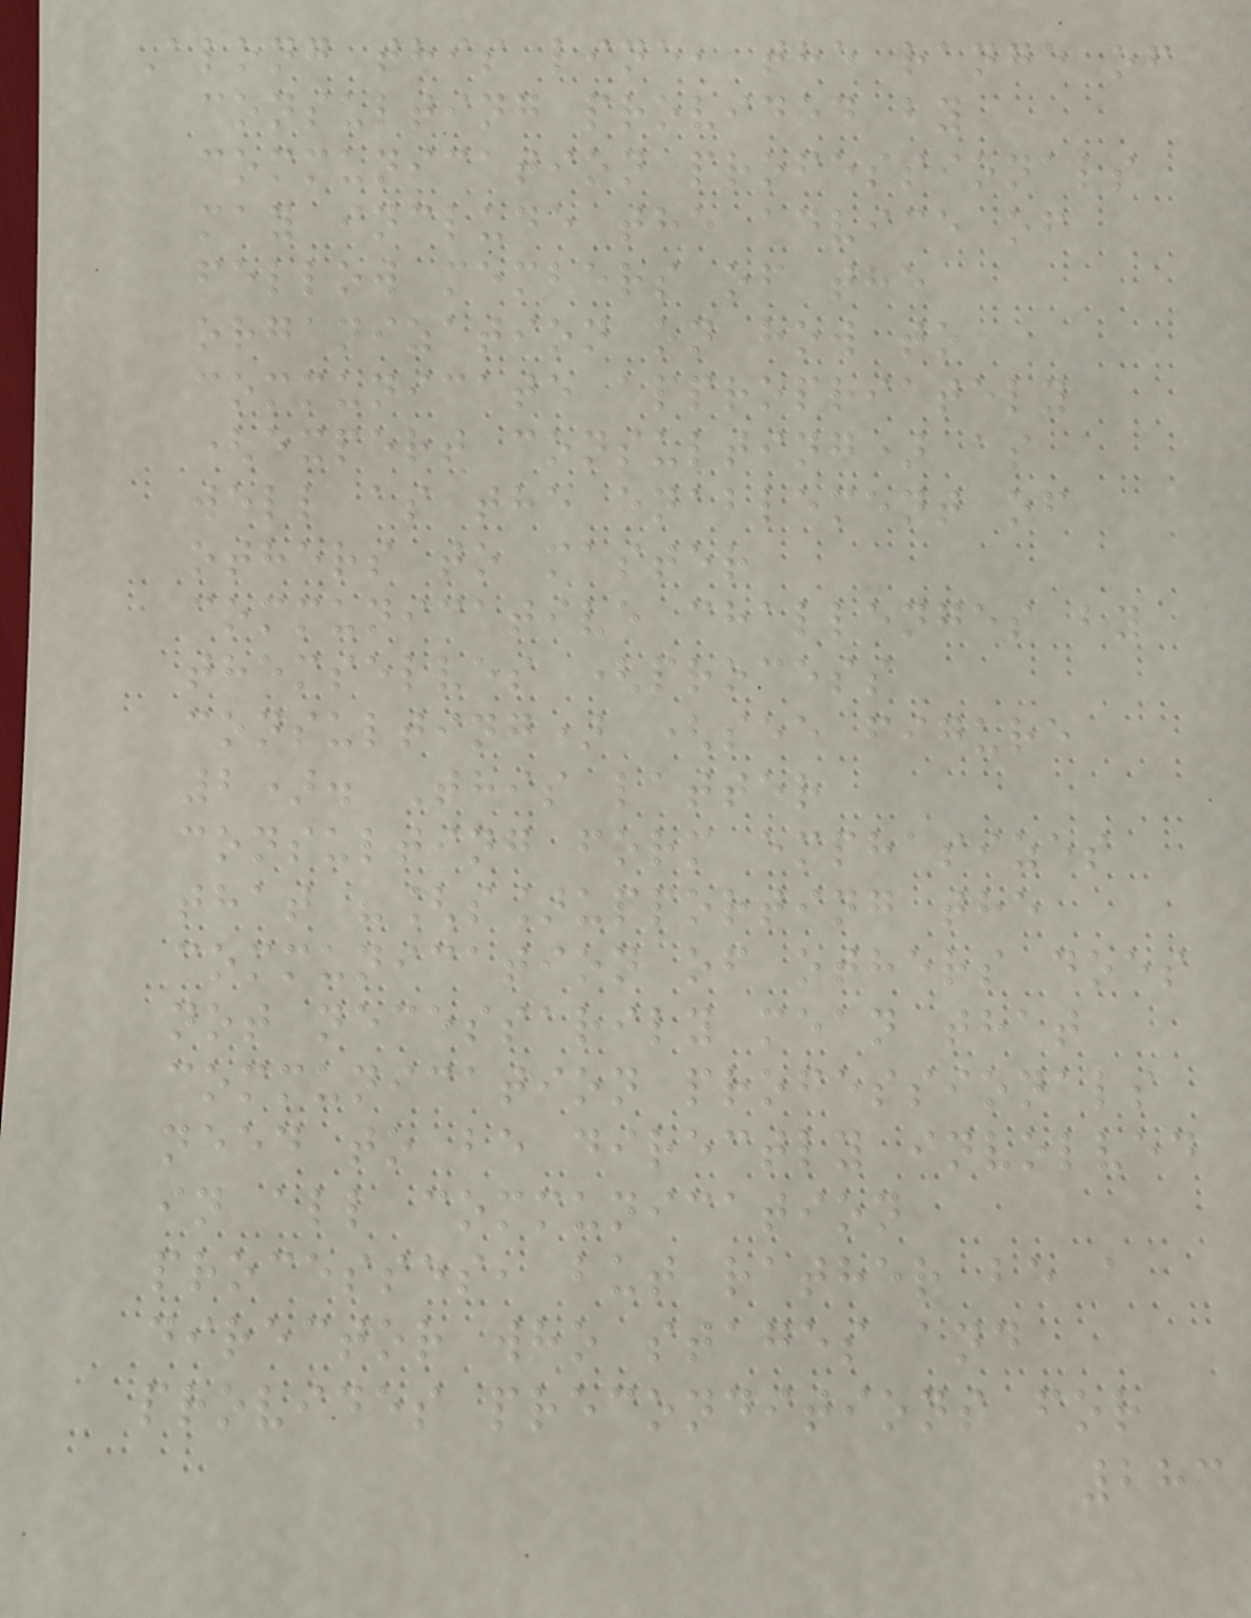Along this line, the range of
consulting provided by
communication professionals
may include the advice of
fellow members of the
organization on how to
communicate appropriately
(expert consulting) as
well as the enablement of
others to master
communicative challenges by
themselves (process
consulting) (see figure
2). This latter
consulting form emphasizes
that "[s]upporting the
communication of others does
not necessarily mean that
communication professionals
need to be directly involved
in all communication
processes, but rather be a
director who stages and
provides preconditions for
283
